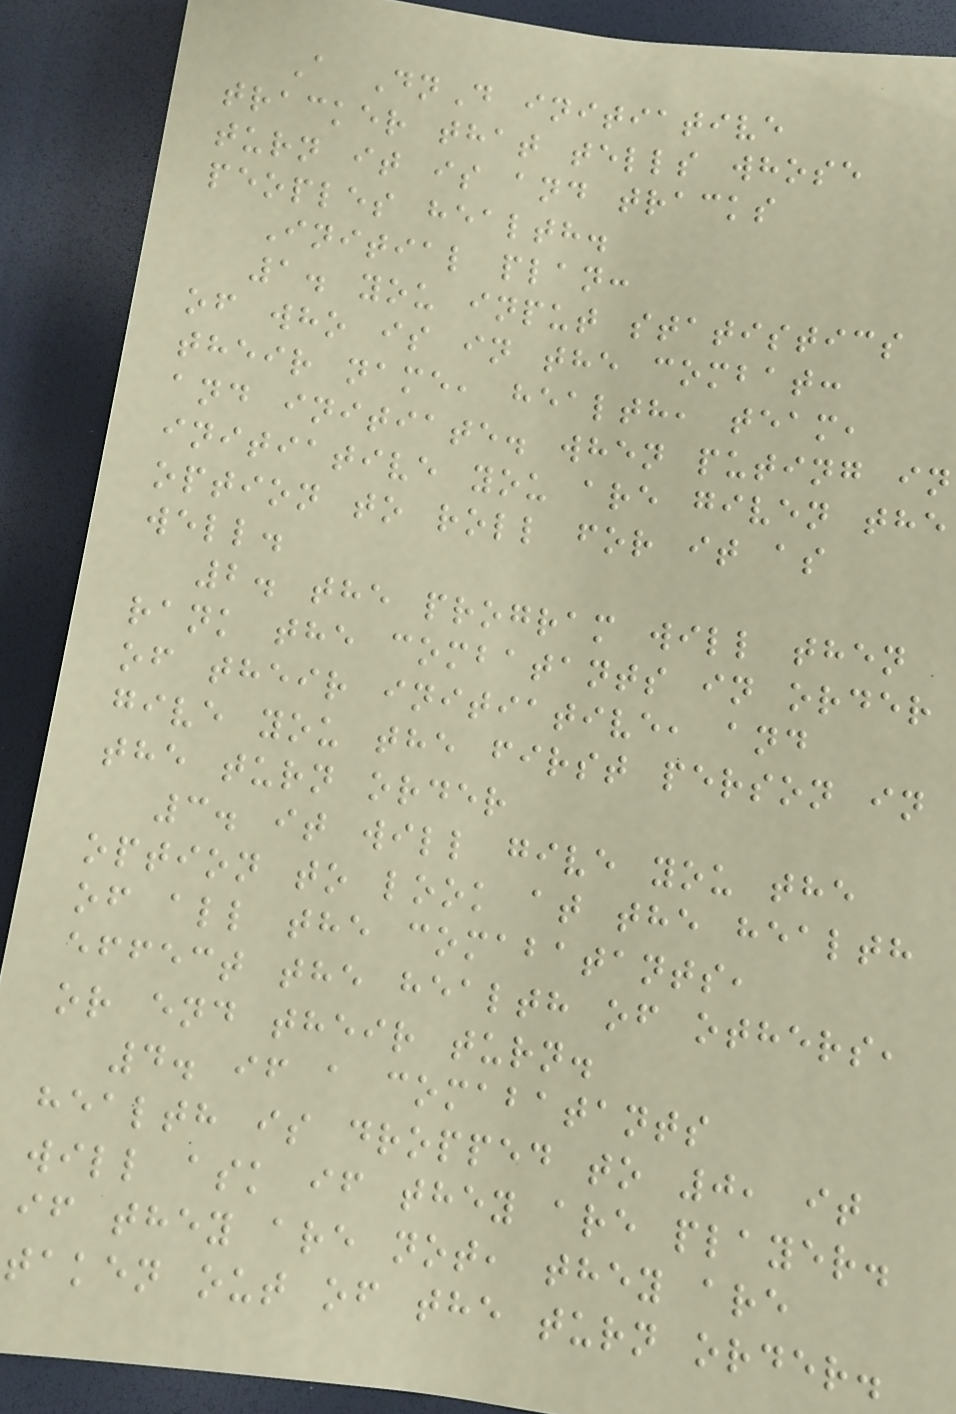A DnD initiative
tracker that tells whose
turn it is and tracks
peoples health.
Initial plan:
1. you input statistics
of who is in the combat:
their name, health, team,
and initiate. when puting in
initiative you are given the
option to roll for it as
well.
2. the program will then
rank the combatants in order
of their initiative, and
give you the first person in
the turn order
3. it will give you the
option to look at the health
of all the comabatants,
effect the health of others,
or end their turn.
4. if a comabatants
health is dropped to 0, it
will ask if they are player.
if they are not, they are
taken out of the turn order.
